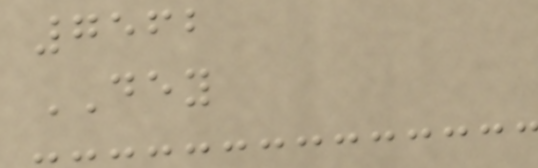7562
DEY
